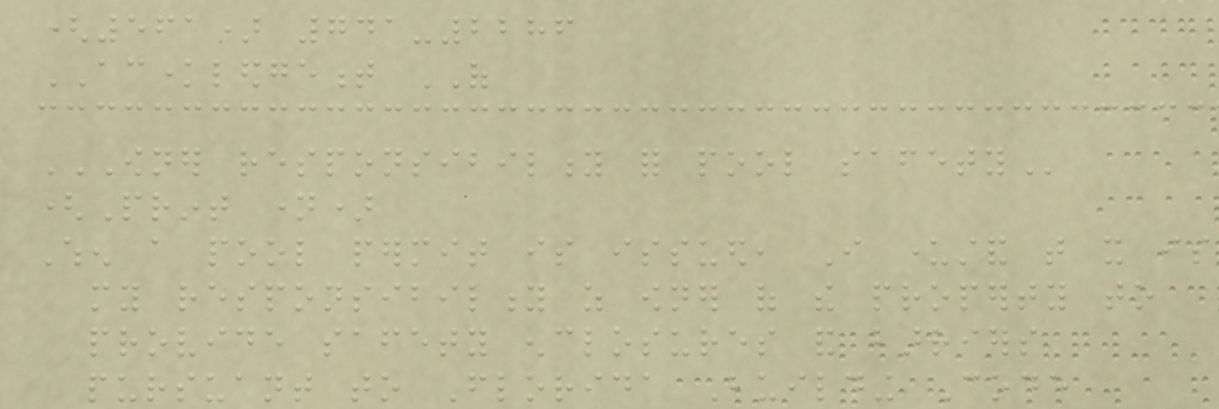(561) 741-2286
ACKNOWLEDGEMENT OF
OWNER RESPONSIBILITY FOR POOL SAFETY
(Print name)
When a pool permit is issued, I understand that it is
my responsibility as owner of the property to
provide safety enclosures and barriers
pursuant to Florida Building Code
